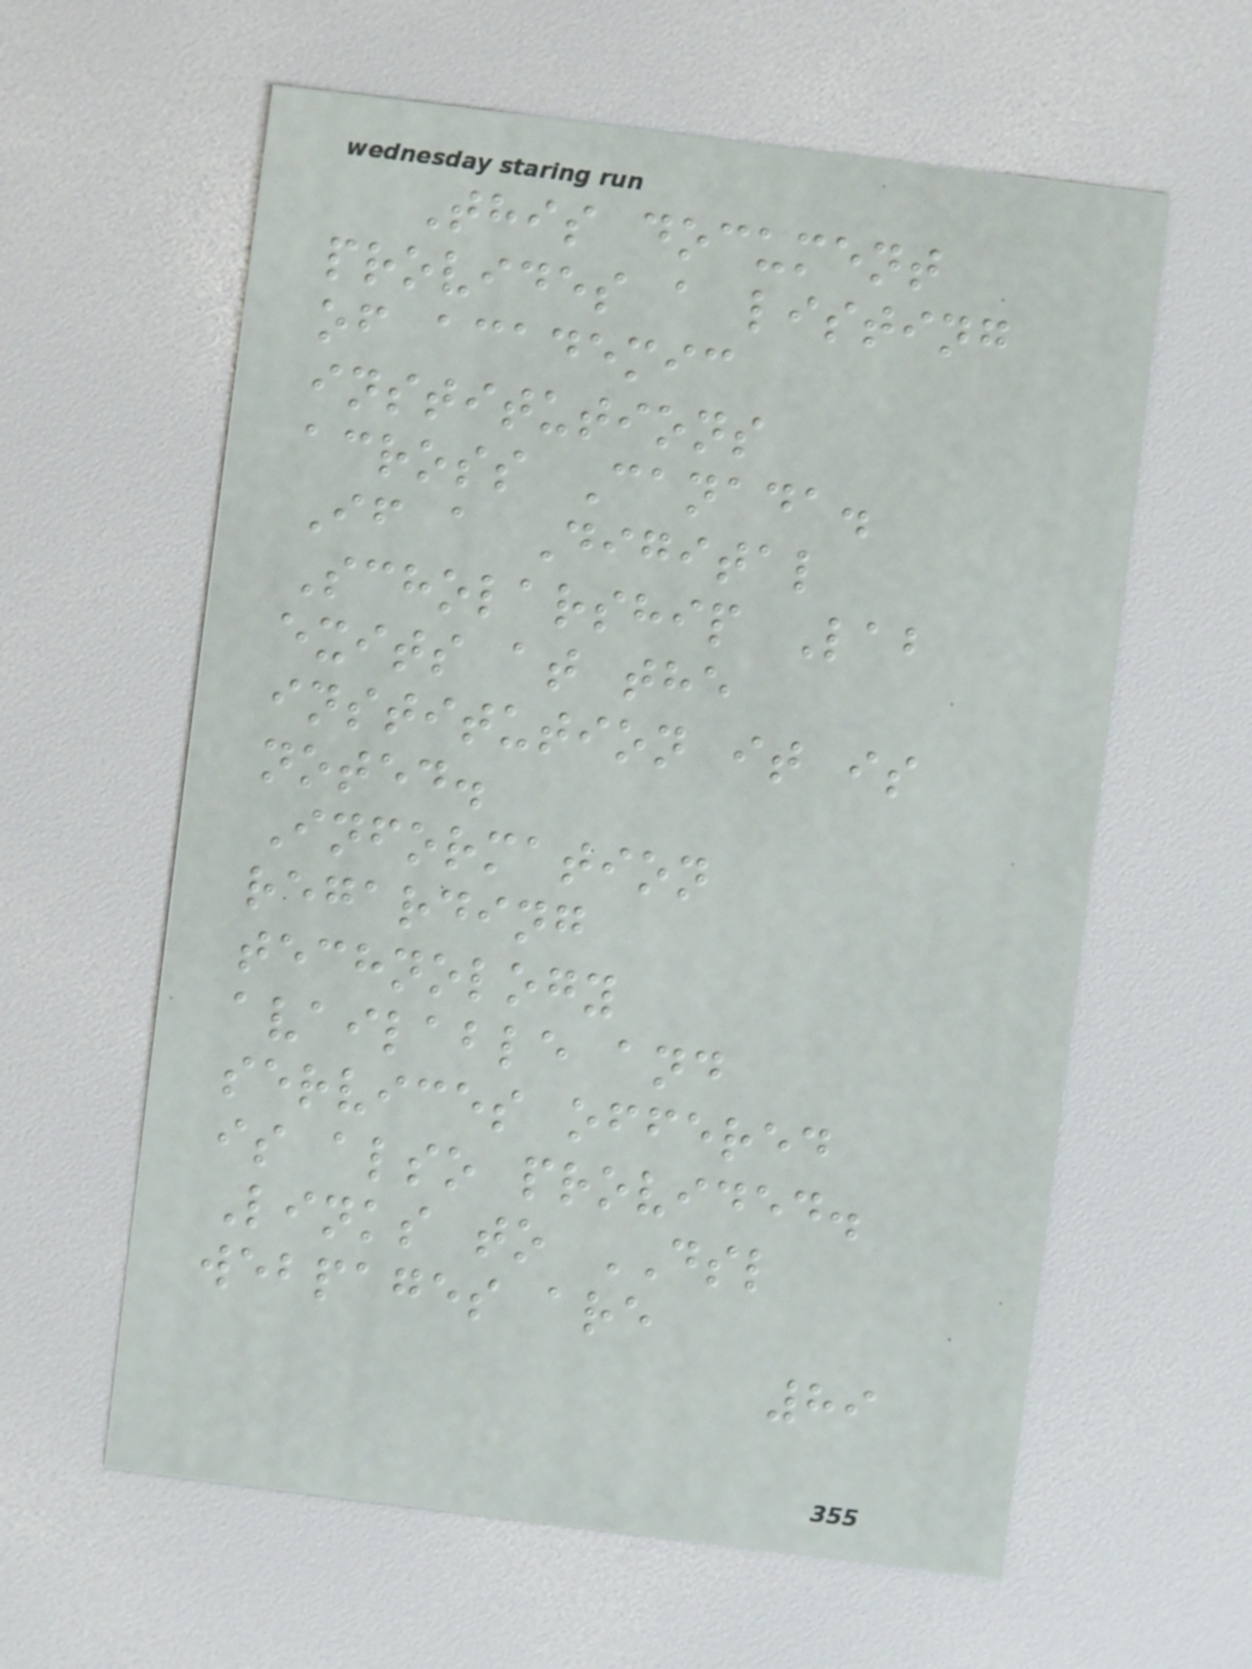This document
provides a listing
of academic
institutions
across Canada.
If a Digital
Scholarship Lab
exits at the
institution it is
noted.
Information
regarding
technology
available and
services offered
is also provided.
Links to DSL
webpages are
89
